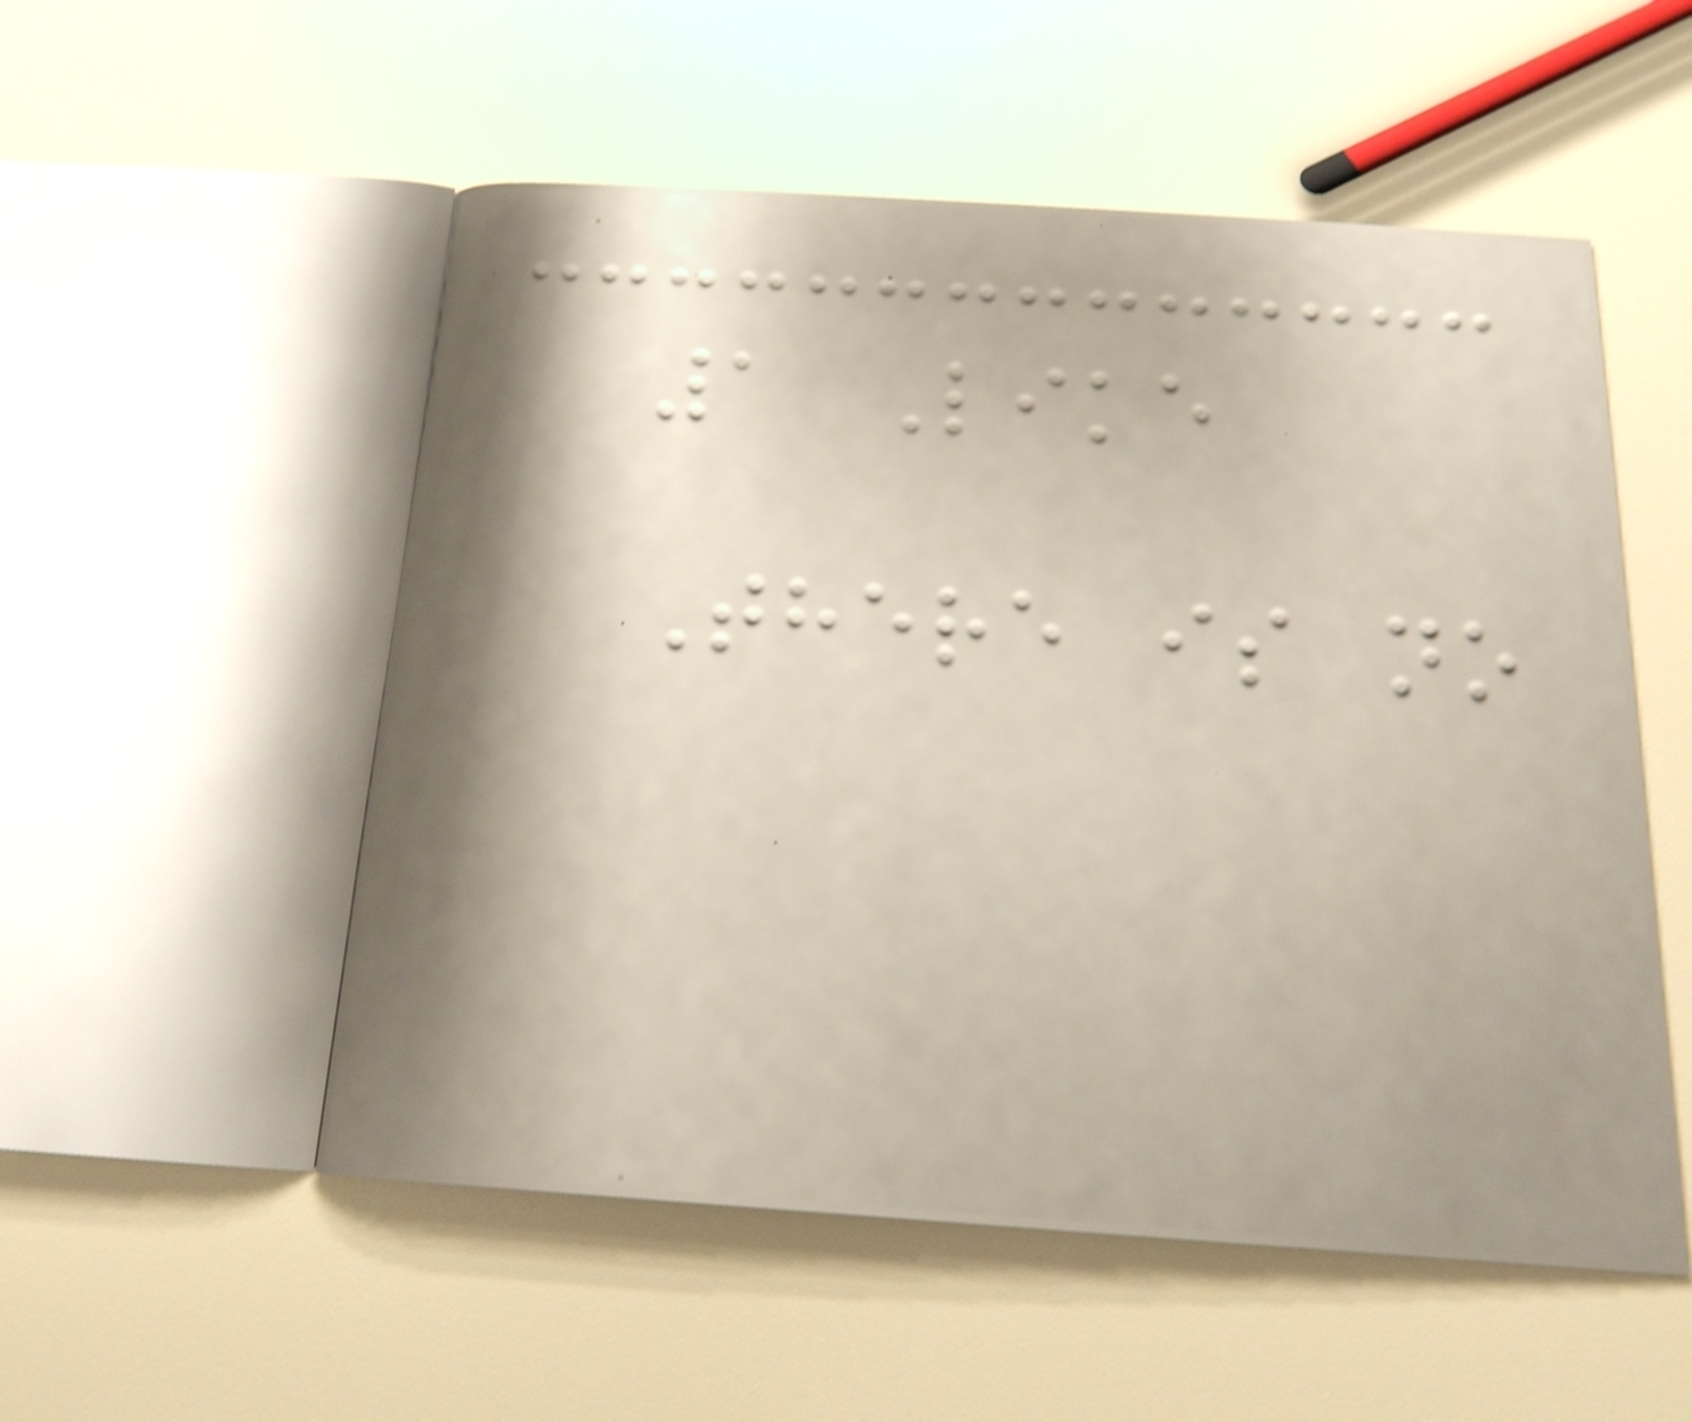1 Like
There is no
